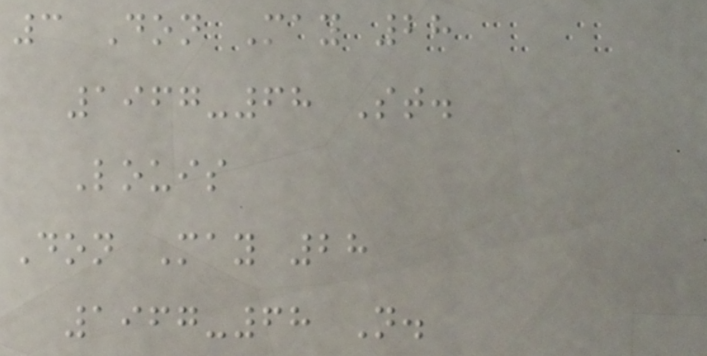3 Don May 28
1967-68 St.
Louis
Don May 28
1967-68 N.
